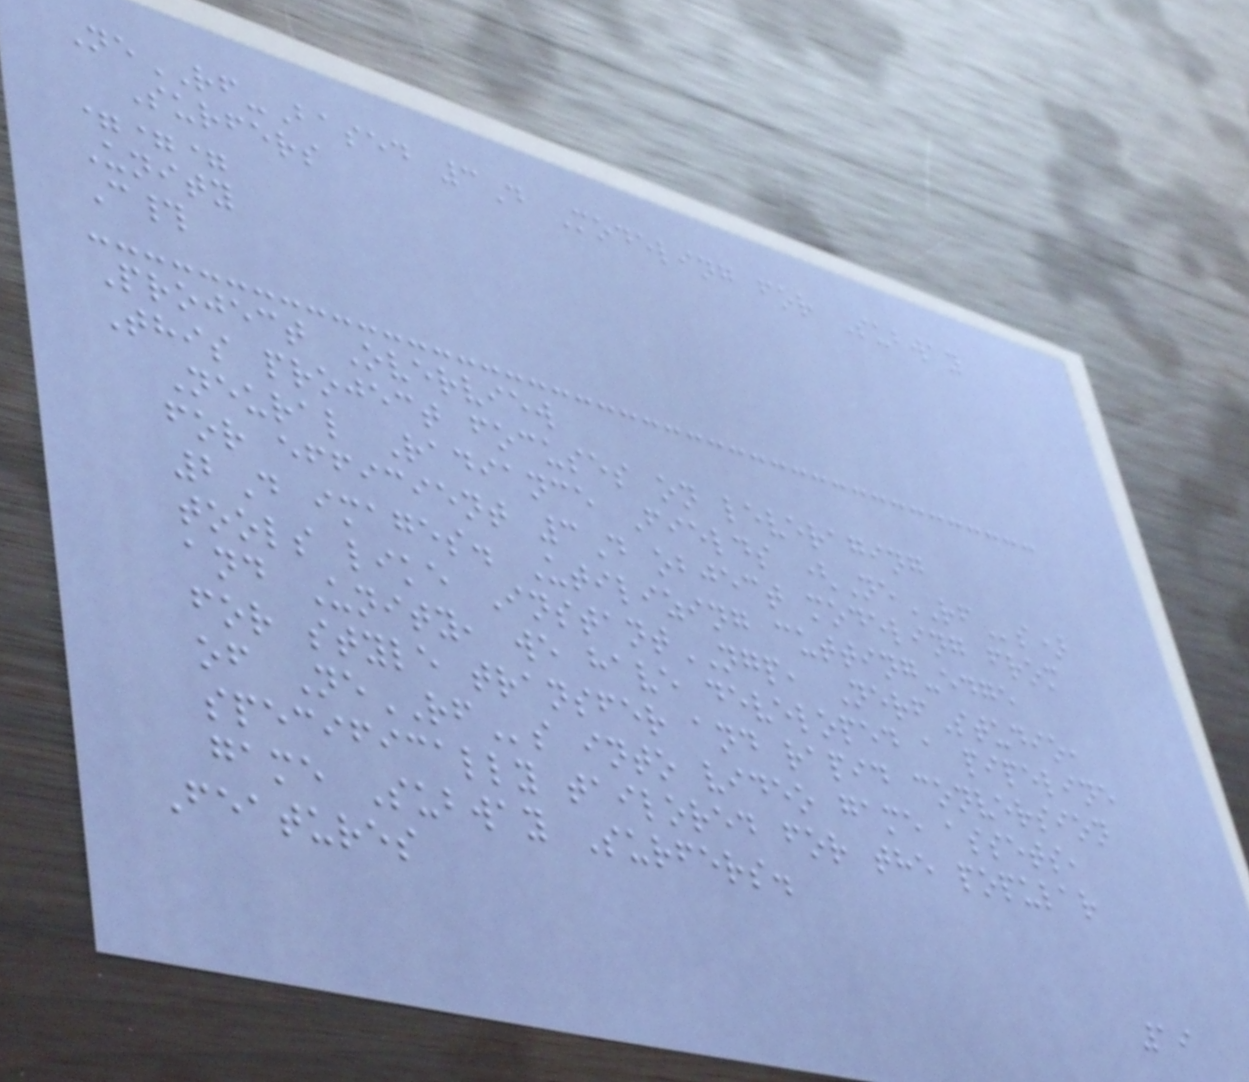NeRF-Based 3D Modeling for Subway
Surfers
===
Unity
C#
Project Overview
This project focuses on leveraging
Neural Radiance Fields (NeRFs)
for efficient 3D object modeling from
2D images. Utilizing cutting-edge
tools like InstantNGP, NerfStudio,
and Unity, we have developed a pipeline
for style transfer and rapid conversion
of NeRFs into video game assets,
specifically tailored for the popular
game Subway Surfers.
Features
19
